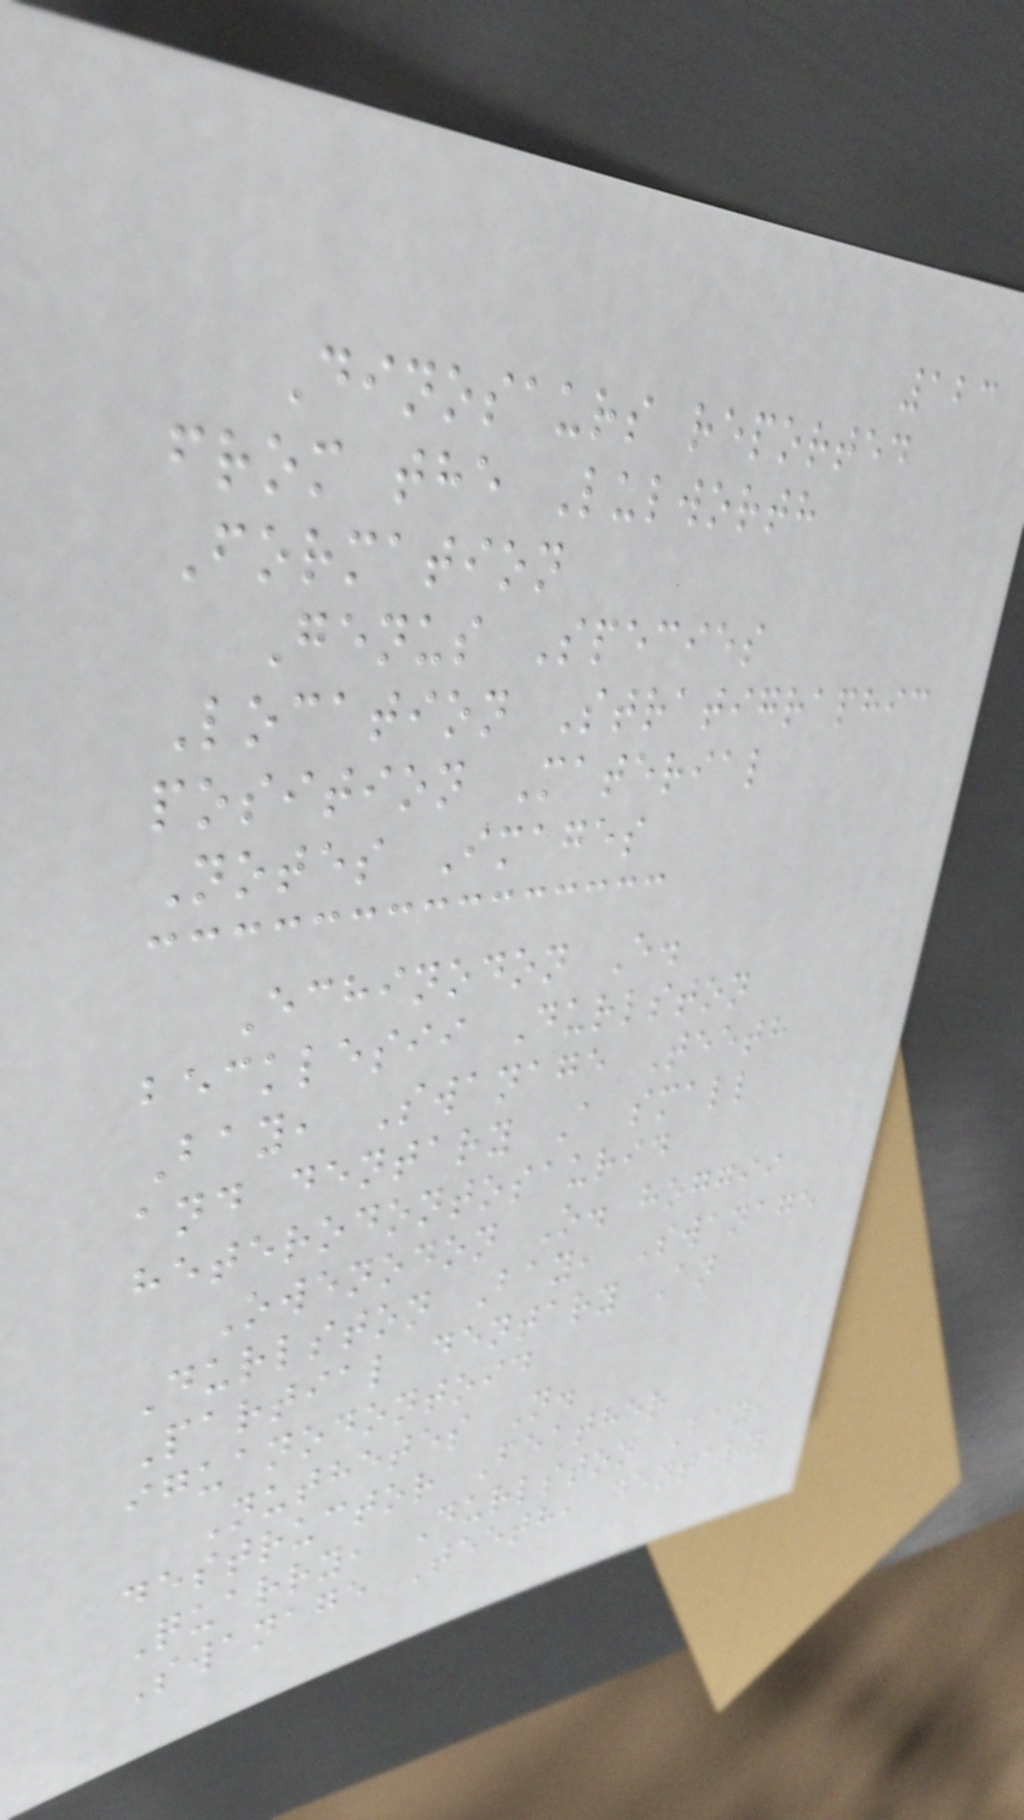123
Dinosaurs reported
from the Lulworth
Formation
Genus Species
Location Stratigraphic
position Material
Notes Images
Echinodon E.
becklesii Durlston
Bay, Swanage Teeth
and dentary A small
heterodontosaurid
Owenodon O. hoggii
Durlston Bay, Swanage
Partial dentary An
iguanodontoid
Nuthetes N.
destructor Feather
Quarry, Durlston Bay,
Swanage Teeth, dentary
